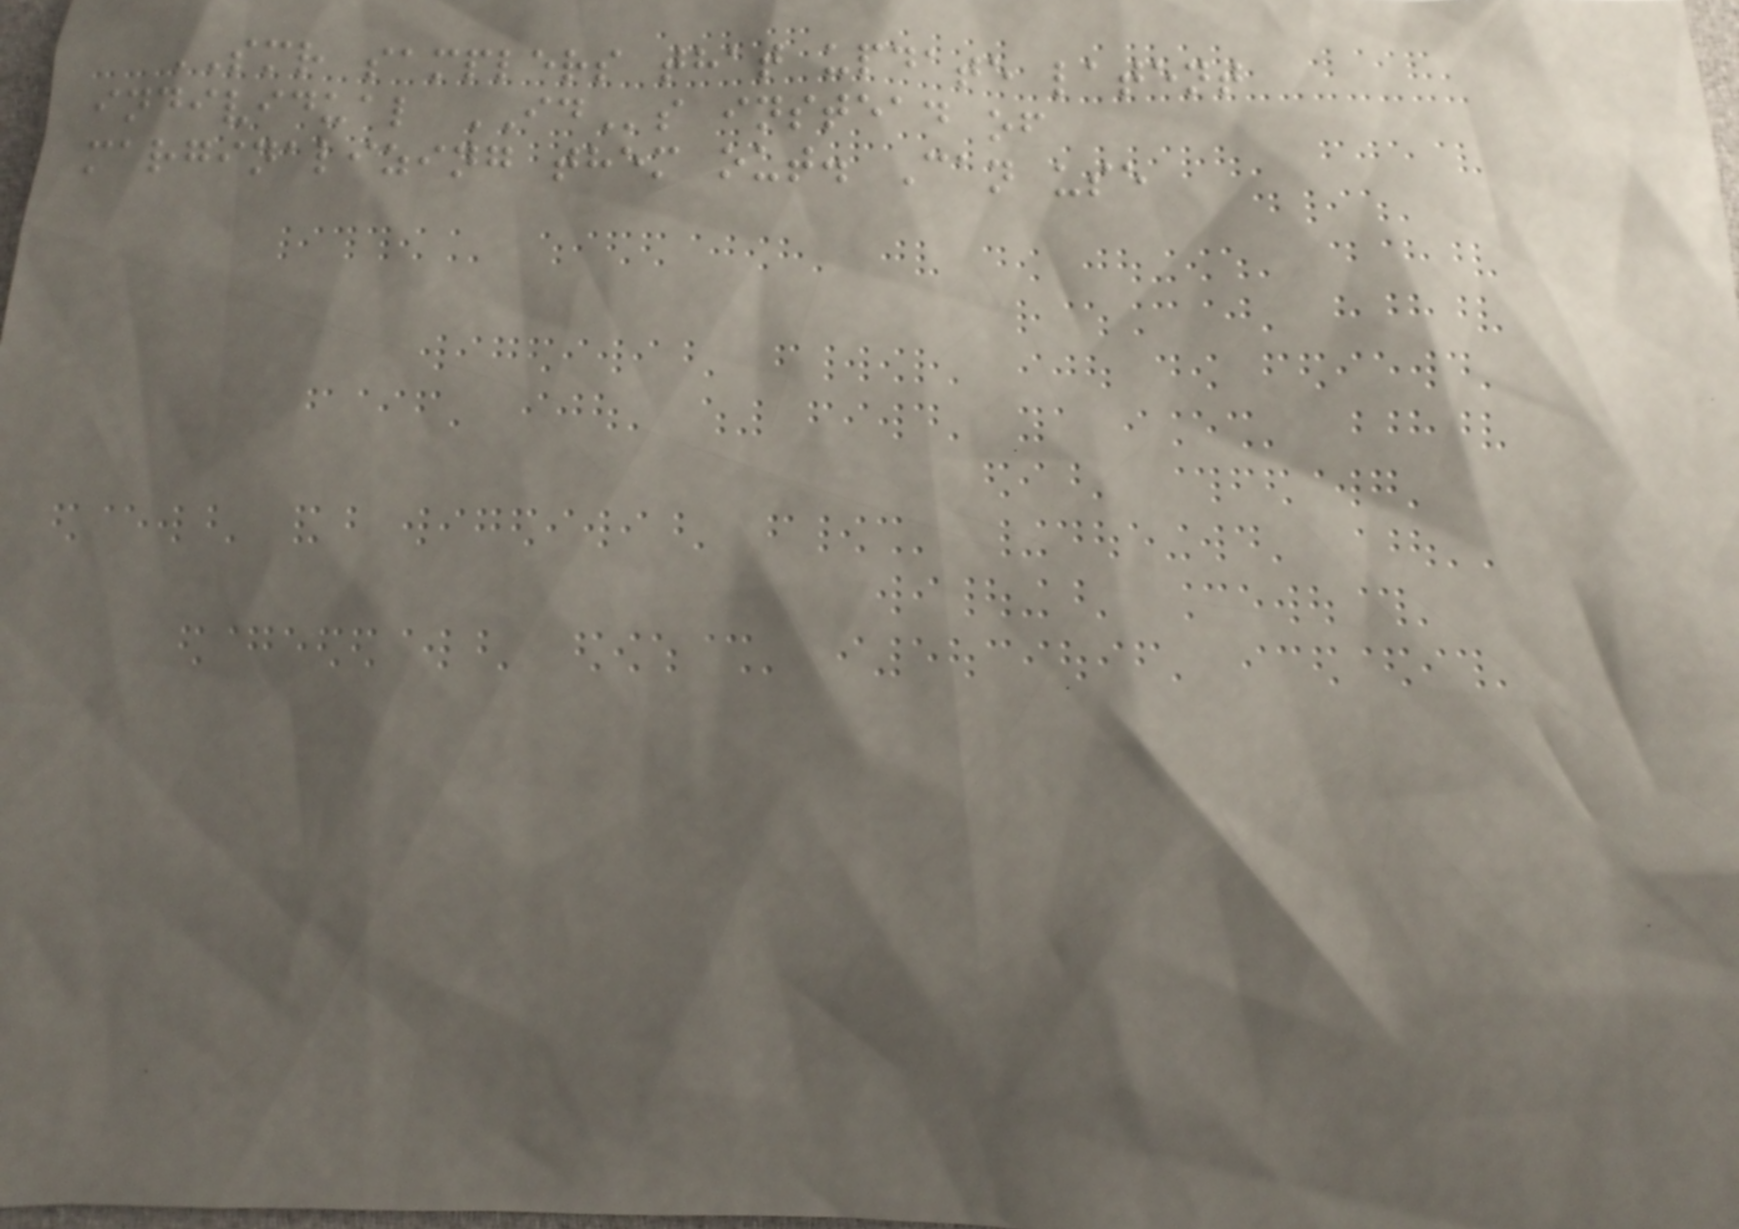SMR samplers that update latent
individual IDs instead of
marginalizing them out. Can use
